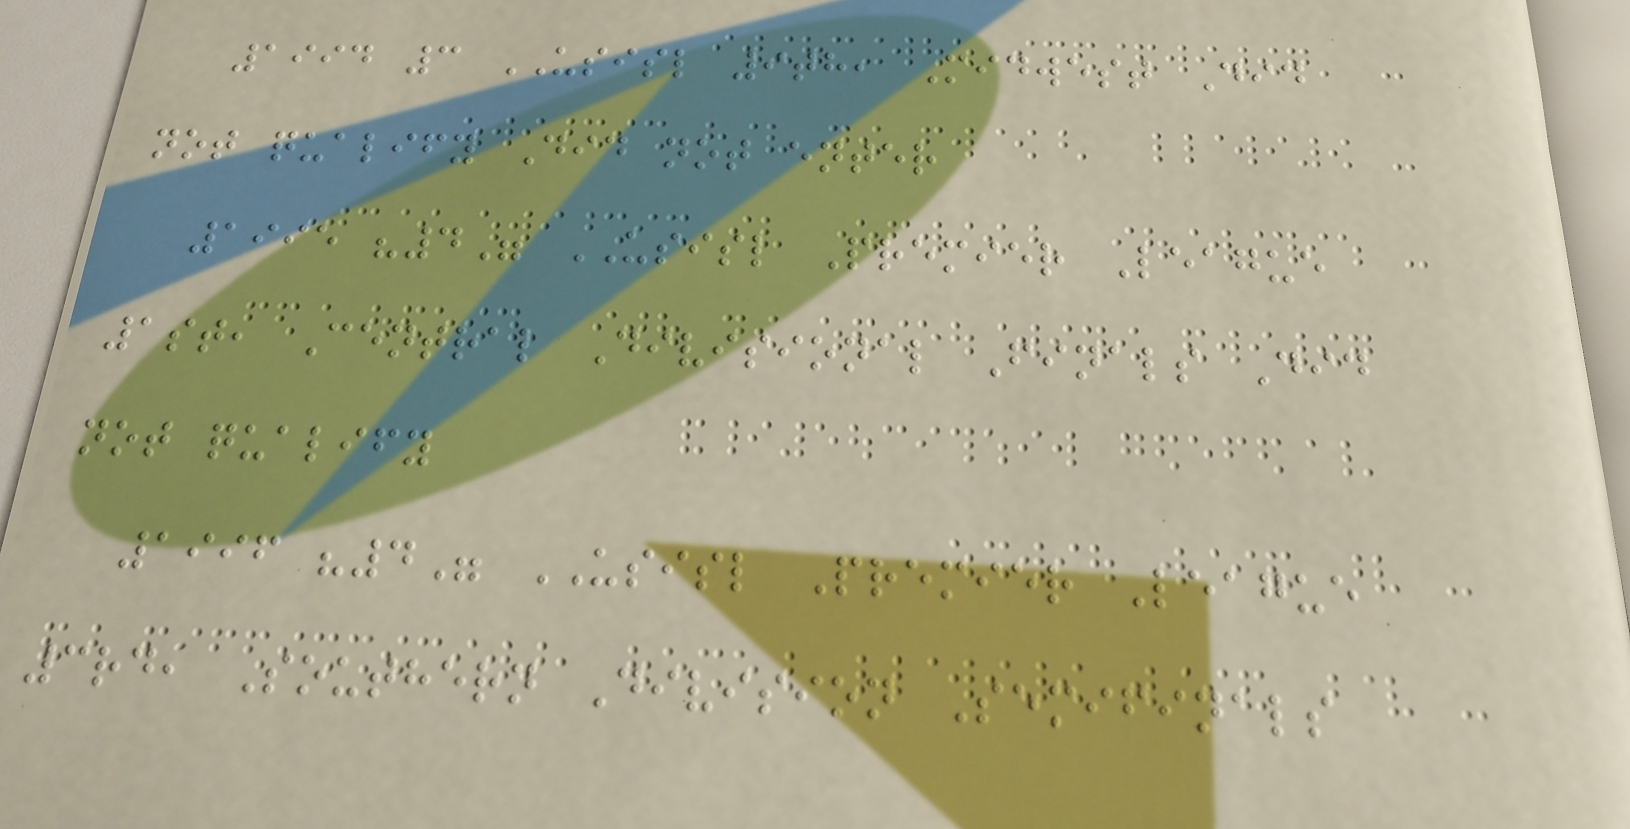1994 3 USISL 9th, Midwest Did
not qualify Did not enter
1995 "4" USISL Premier League
1st, Central Divisional Finals Did
not qualify
1996 "4" USISL Premier League
3rd, Southern Division Semifinals
